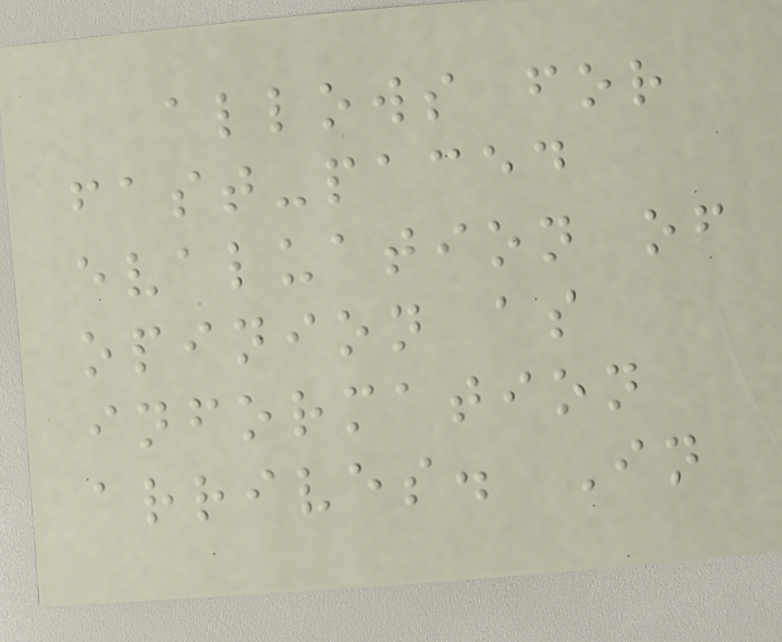allows for
fast-paced
evaluation of
opinion as
information
arrives. In
